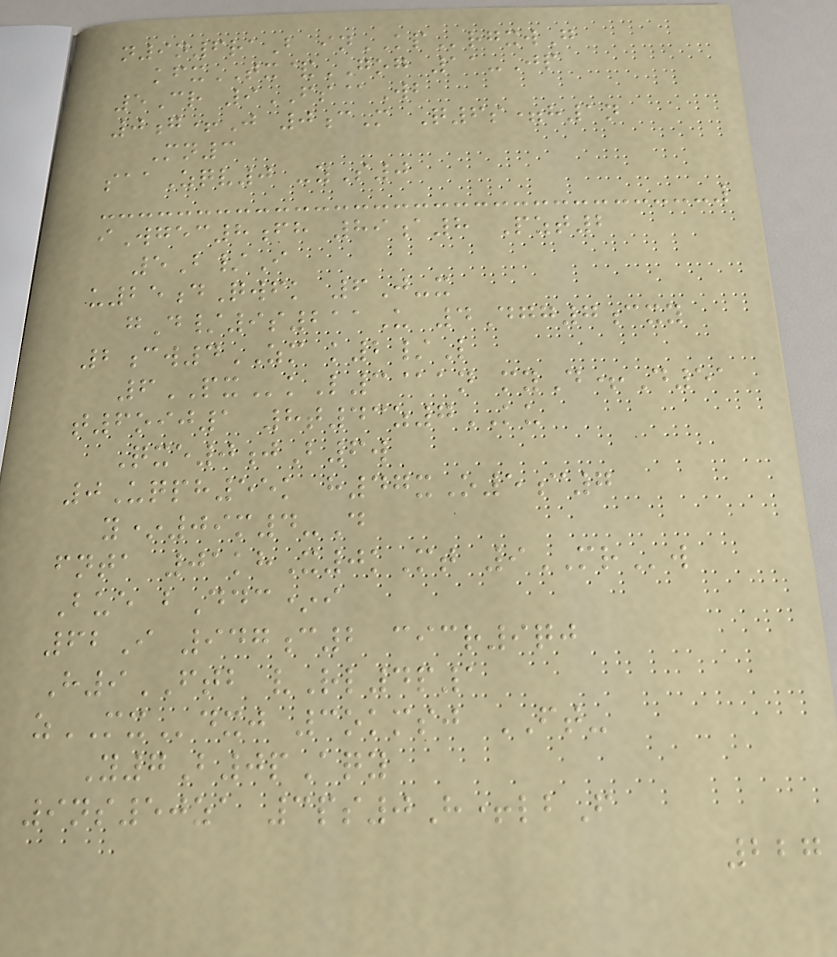n9n6raB inKPrgxwG
kfxTX&GOG 11-Jp
5Cr 9FS@Wb
0g+J 0cM Q6s=h1n
Mn3
saaZqv0 -yS0
iWgec8fh 89a8 Pzt2
5B/I
u25dQwfk 6J-x
gD/9s211U 4Dgg7cxy
2cw4ZM k2/L
6PXkL3@an myD+D51
t6oij1 8t43z7KU
Qxe0jB6w
0Uqph55k h47xO5c7
y*09m4-D
fnta 01khX0kMt 9MRw
Bue bDdc*i
62I 947c2 cicr9qj
H9FTB vRl4p1
zMXdxj 3okmsj FT-
Y7B0pAqy
9ns50za 3ps0H+lbF
227
